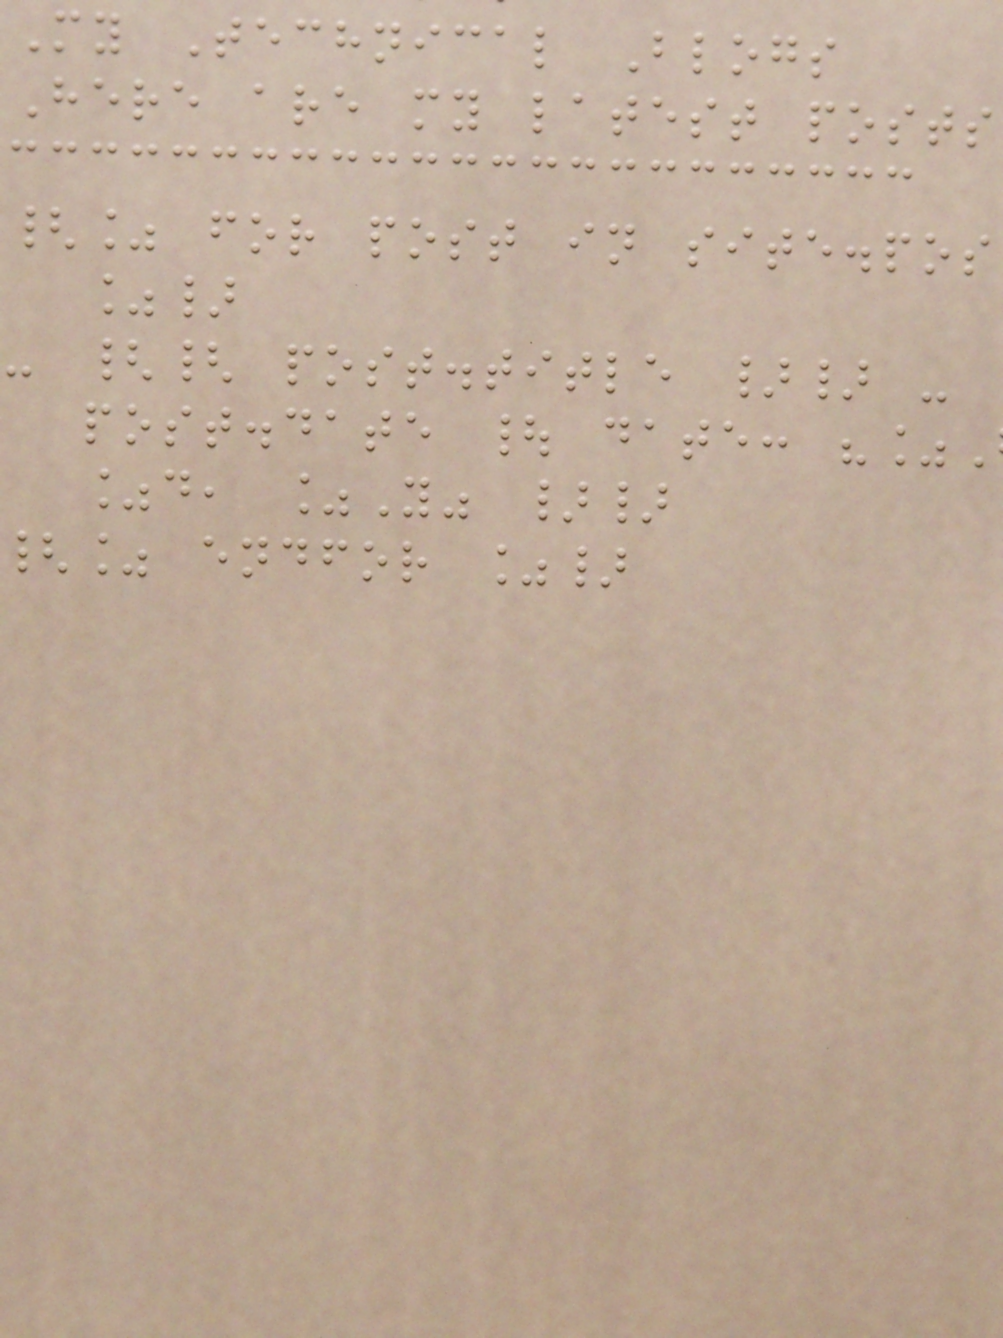My Technical Blogs
Here are my latest posts
{% for post in site.pos
%}
- {{ post.title }} -
post.date | date:
%d, %Y" }}
{% endfor %}
